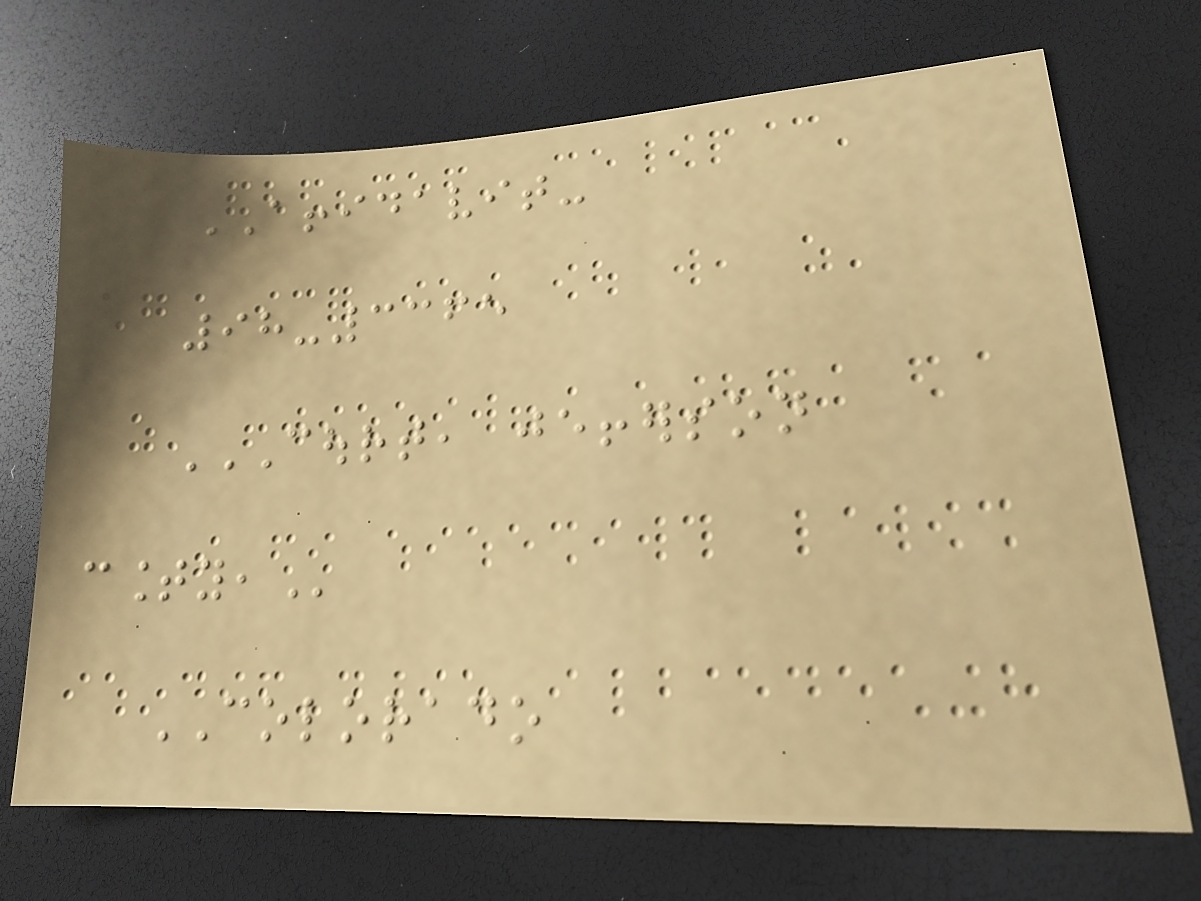AFFIDAVIT-
98-3365
COURT, JEFFERSON
COUNTY,
COLORADO
